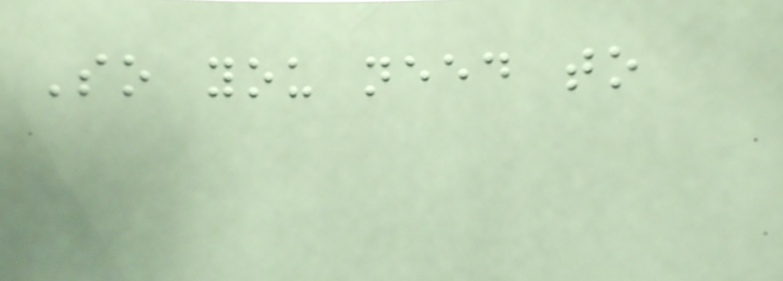So you need to
